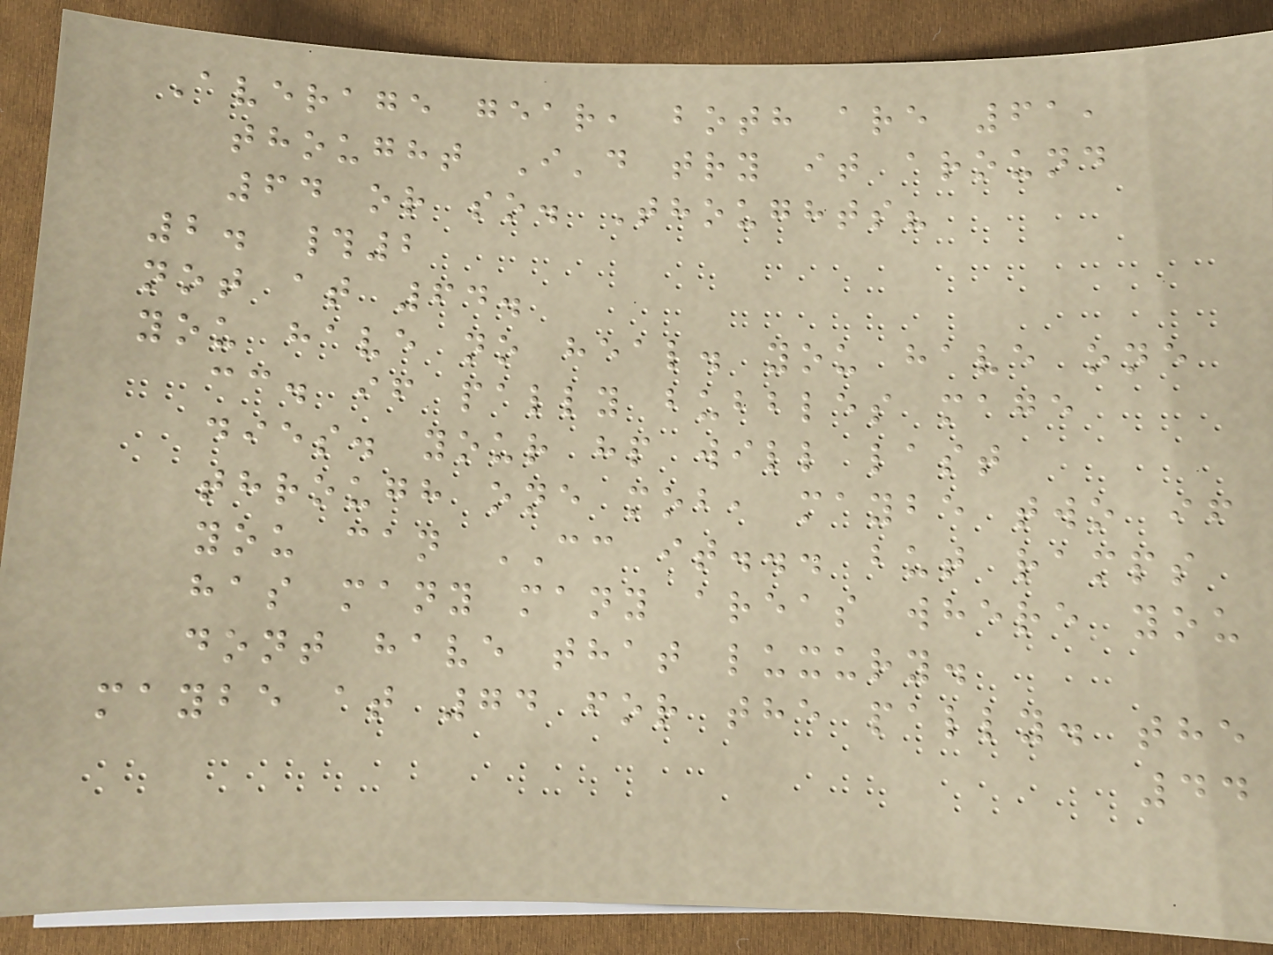Average gear, both are 61,
thought I'd try it around
64 or so. Thoughts?
2. #2
not at 64.
you have no heal. you have one
cc. if pally bubbles mage
dies. your hp will last
through one mob, maybe two if
you can CC it... but ramps
has many many areas where you
dont have that luxury.
maybe at 74 for the pally. the
44
